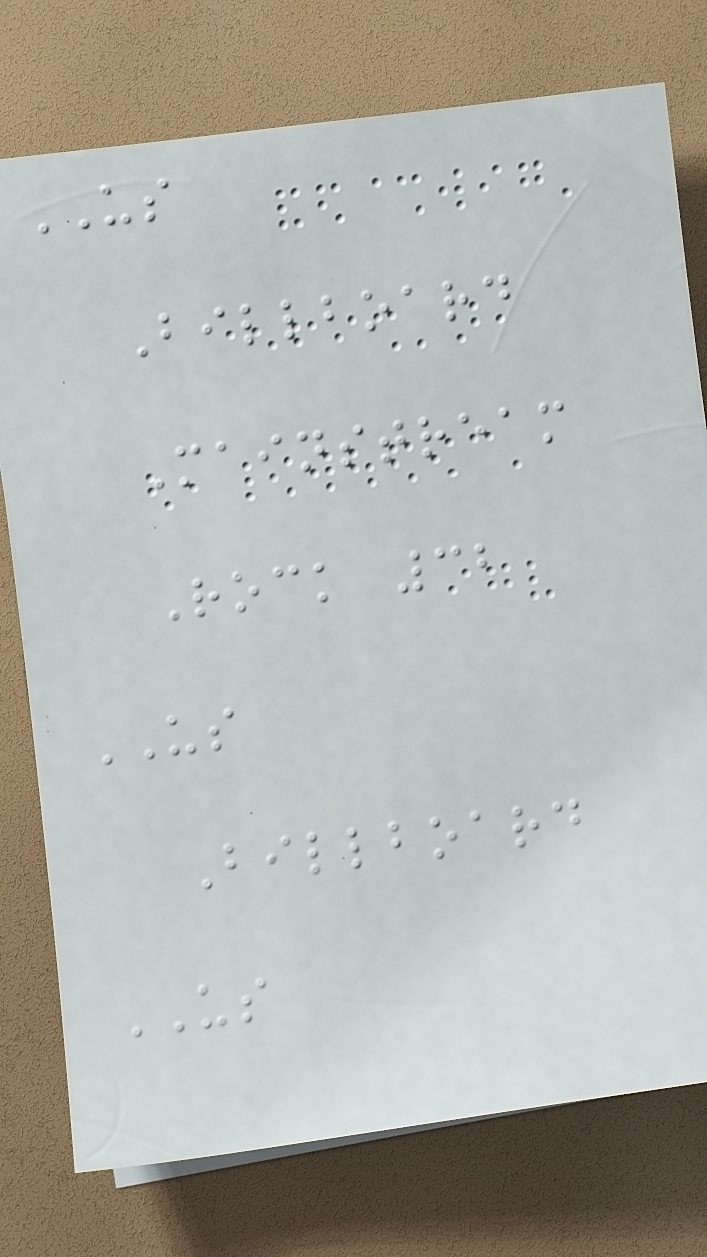US
Billboard
Mainstream
Rock 32
US
Billboard
US
